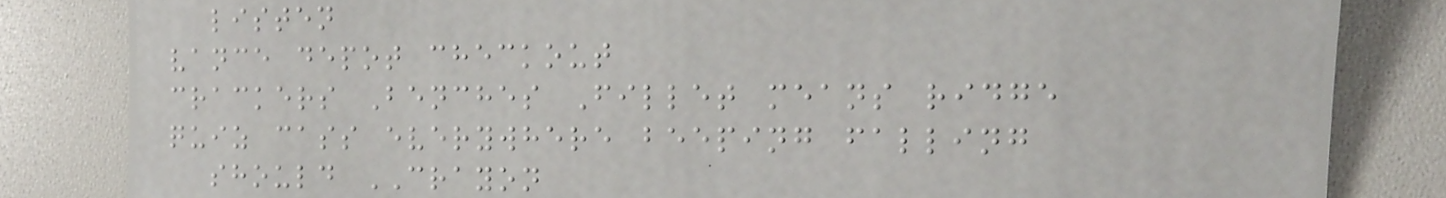listen
vance depot checkout
crackers Benches Fillet means ridge
quiz cass everywhere beeping falling
should CRAYON
